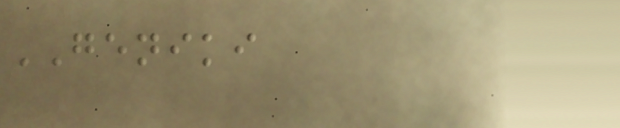GENIKI
